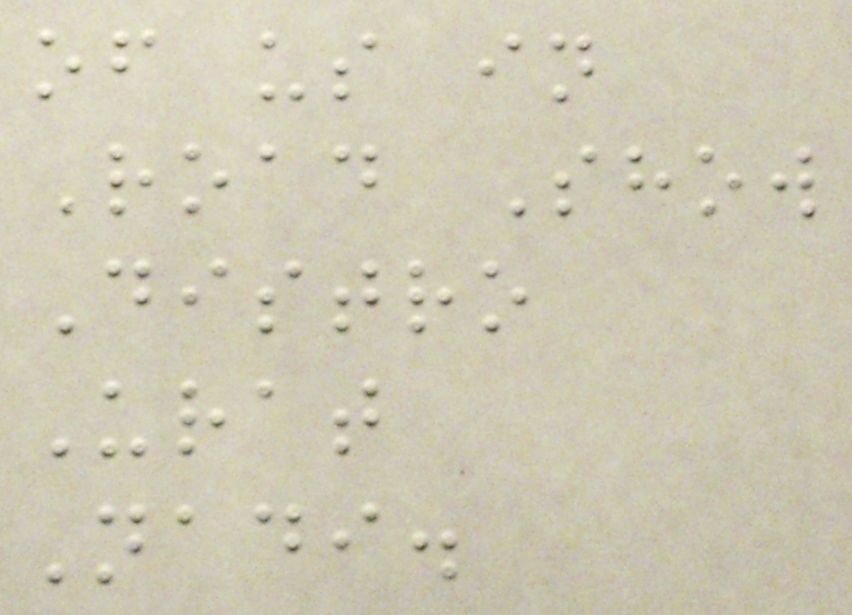of us in
Road Show
Distro
Urat
Nadi.
